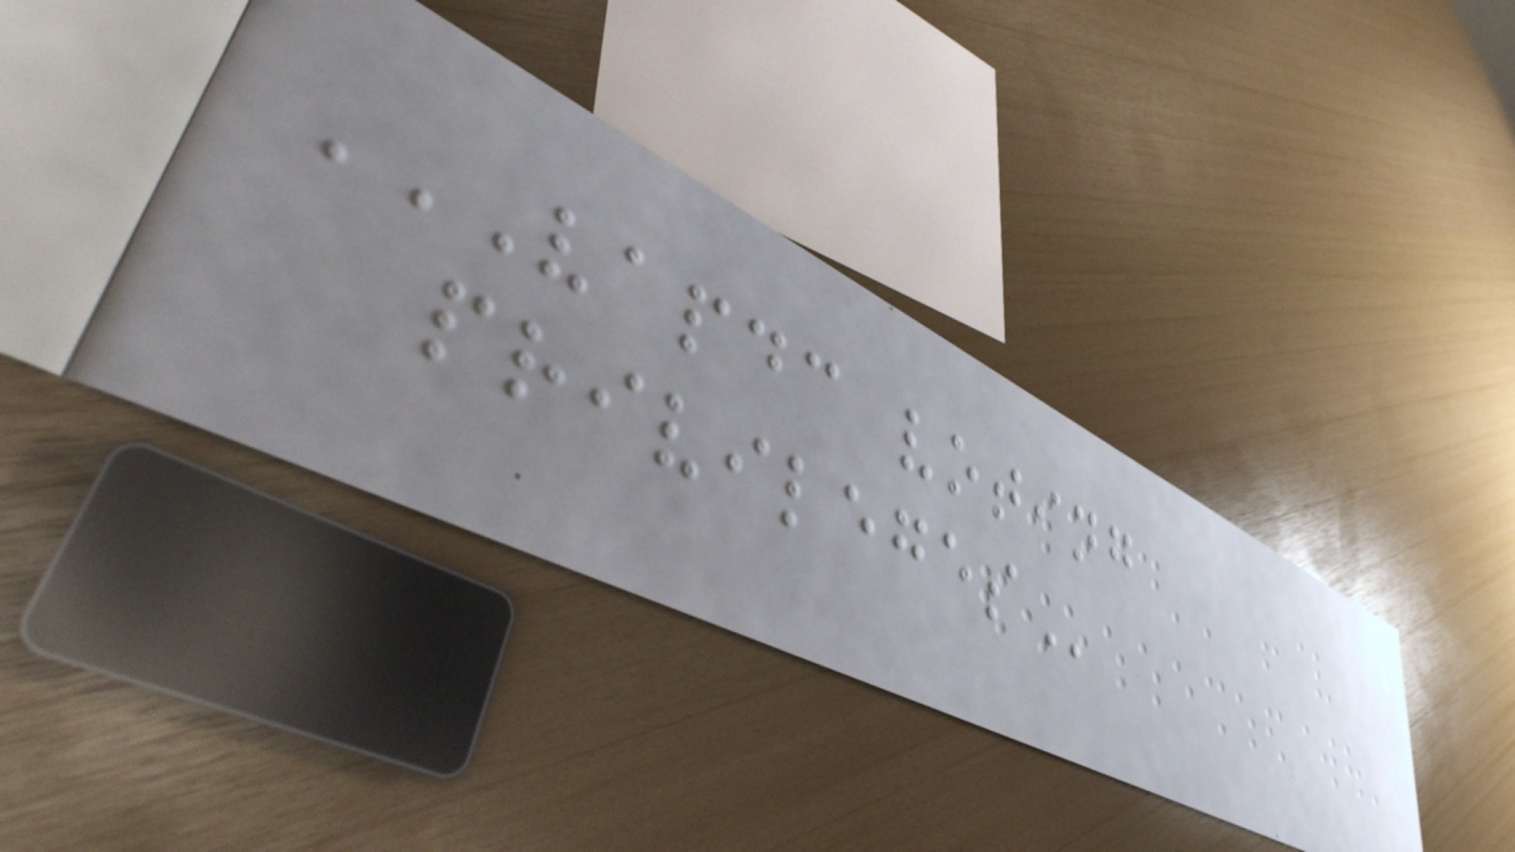VAPDC VOTING
PRIVILEGES
